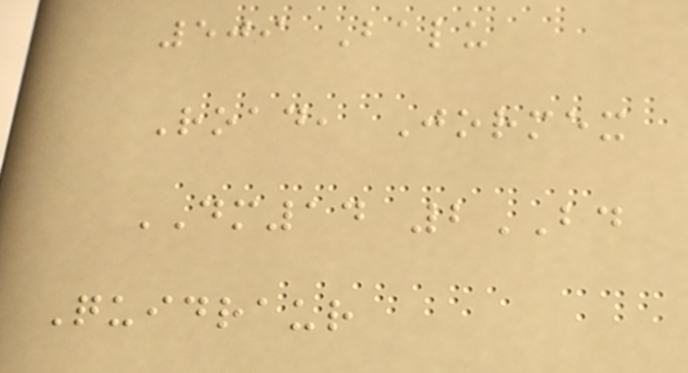509 Balu
Road, Jormex
DM14 2BD
Quidraur
